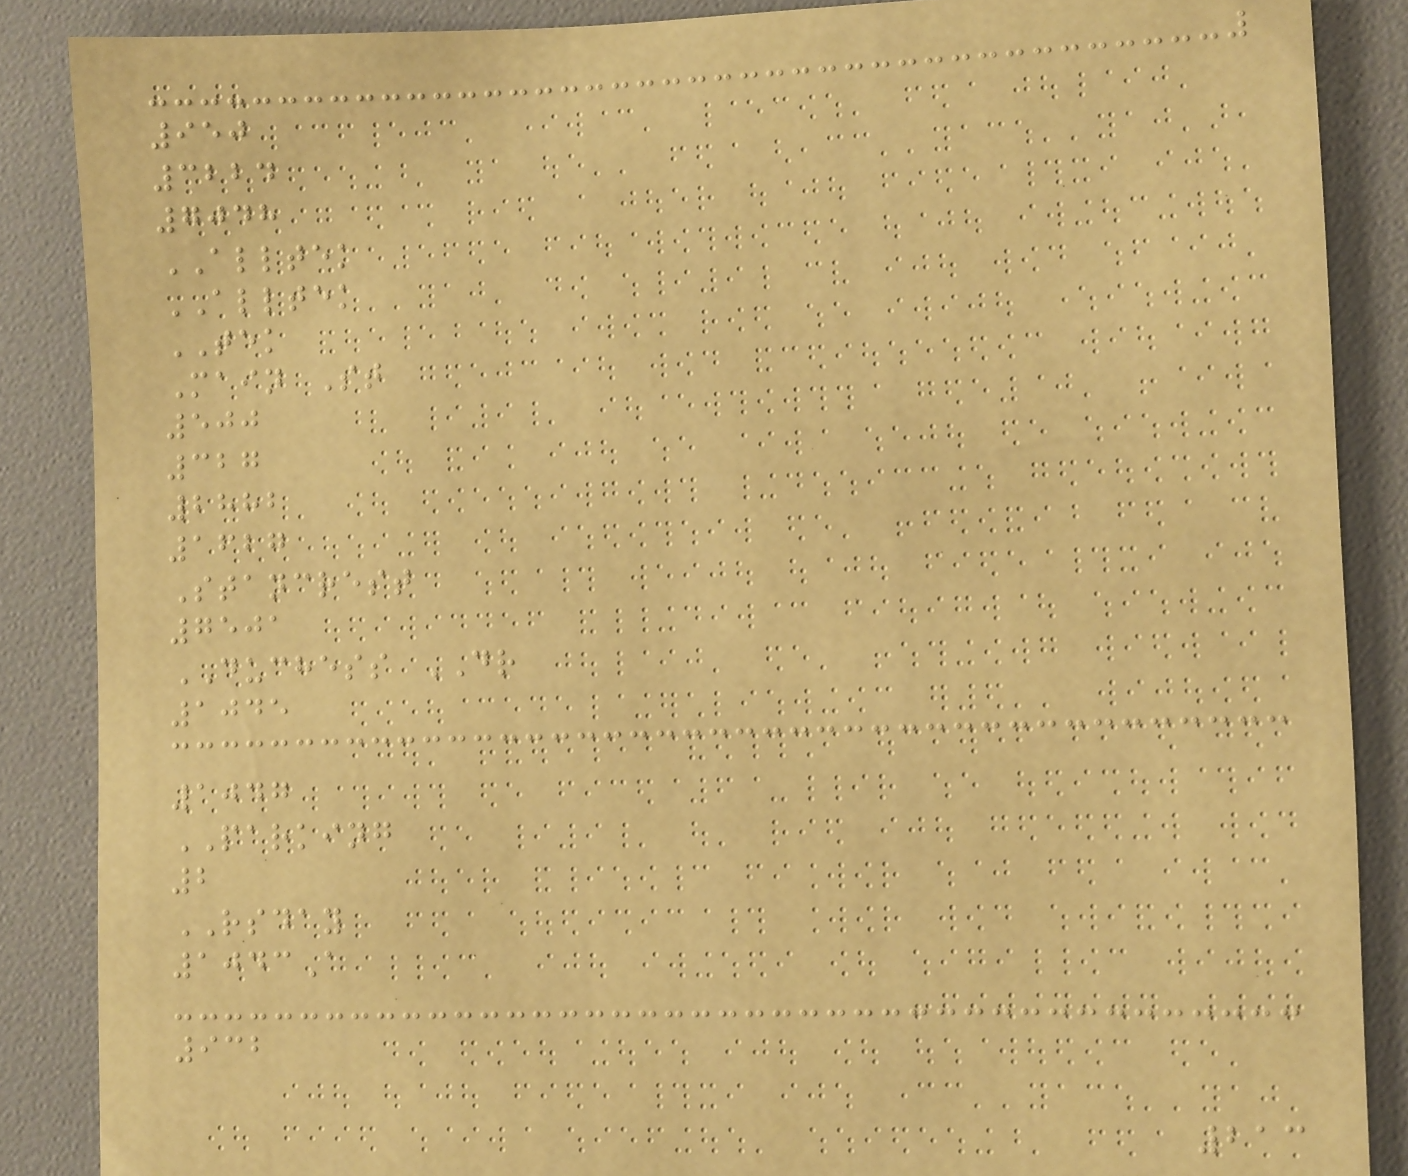950
3224
7048
ALLTEK
ALLTEK
TEK
Main St
500
327
2882
1627
Stancrest
7501
DUCHESS DR
1045
1047
PARKING
2
RSDAY
1043A
932
213
